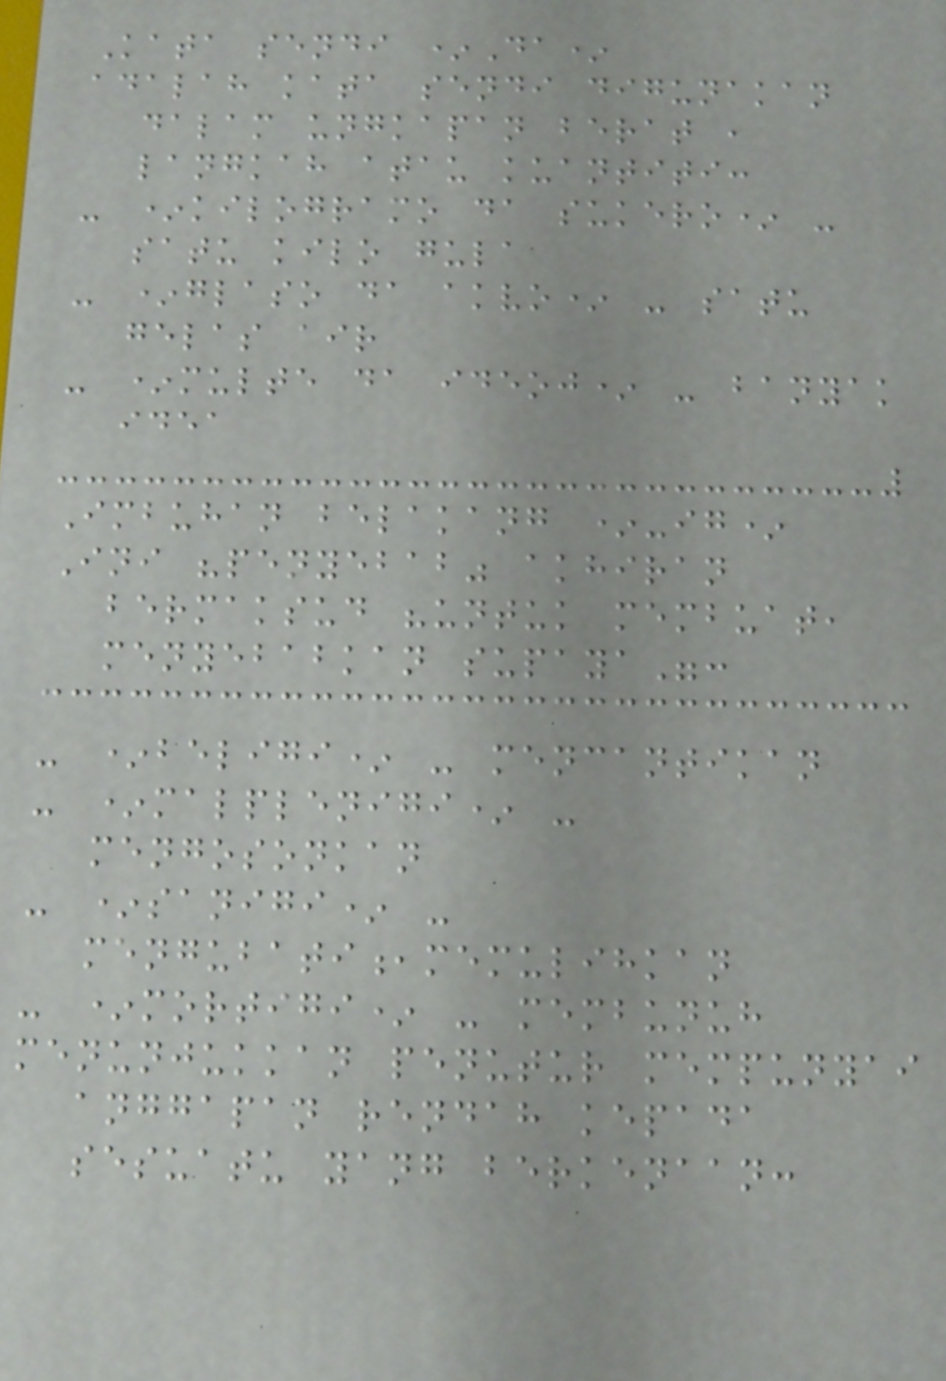Kata sendi *Da*
adalah kata sendi digunakan
dalam ungkapan berat ,
langkah atau kuantiti:
- *kilogramo da sukero* -
satu kilo gula
- *glaso da akvo* - satu
gelas air
- *multe da ideoj* - banyak
idea
Imbuhan belakang *-ig*
Ini "penyebab" akhiran
bermaksud "untuk membuat,
menyebabkan supaya":
- *beligi* - mencantikan
- *malplenigi* -
mengosonkan
- *sanigi* -
mengubati,memulihkan
- *mortigi* - membunuh
menunjukkan penutur mempunyai
anggapan rendah kepada
sesuatu yang berkenaan:
